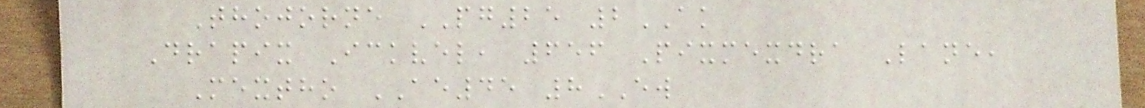Thojorne PG25 2AK
Drapix Ickvel, 656 Pixmexdra Lane,
Mextho AE45 8EW
